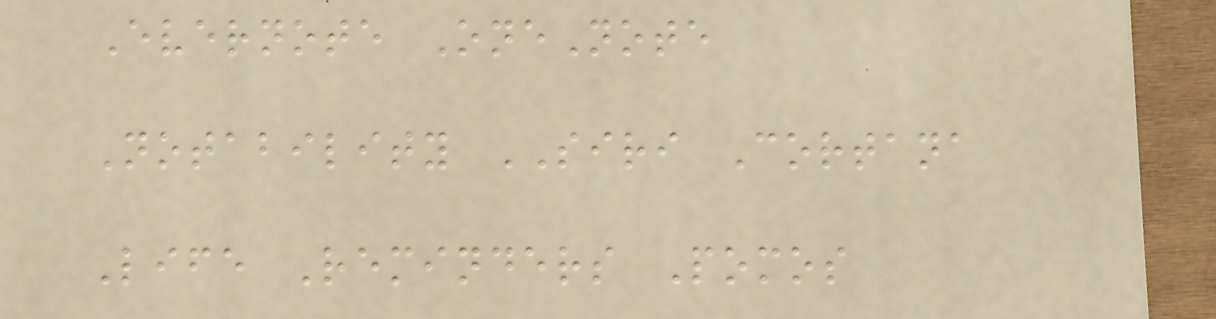Evernote OneNote
Notability SIRI Cortana
Life Reminders Pomos
